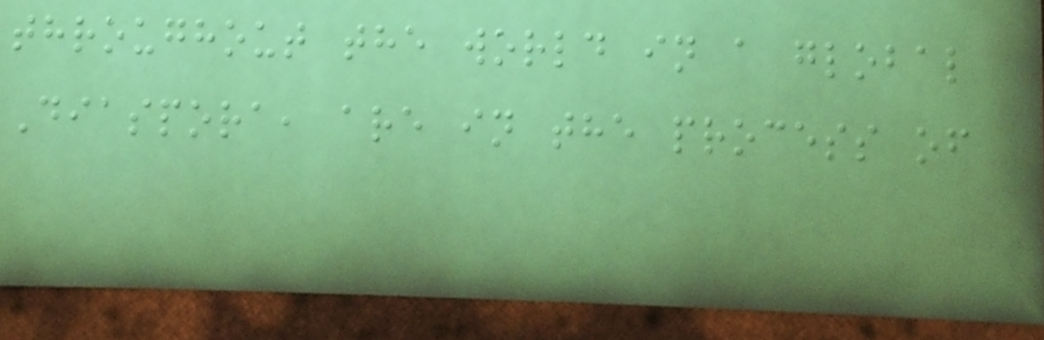throughout the world in a global
Diaspora, are in the process of
